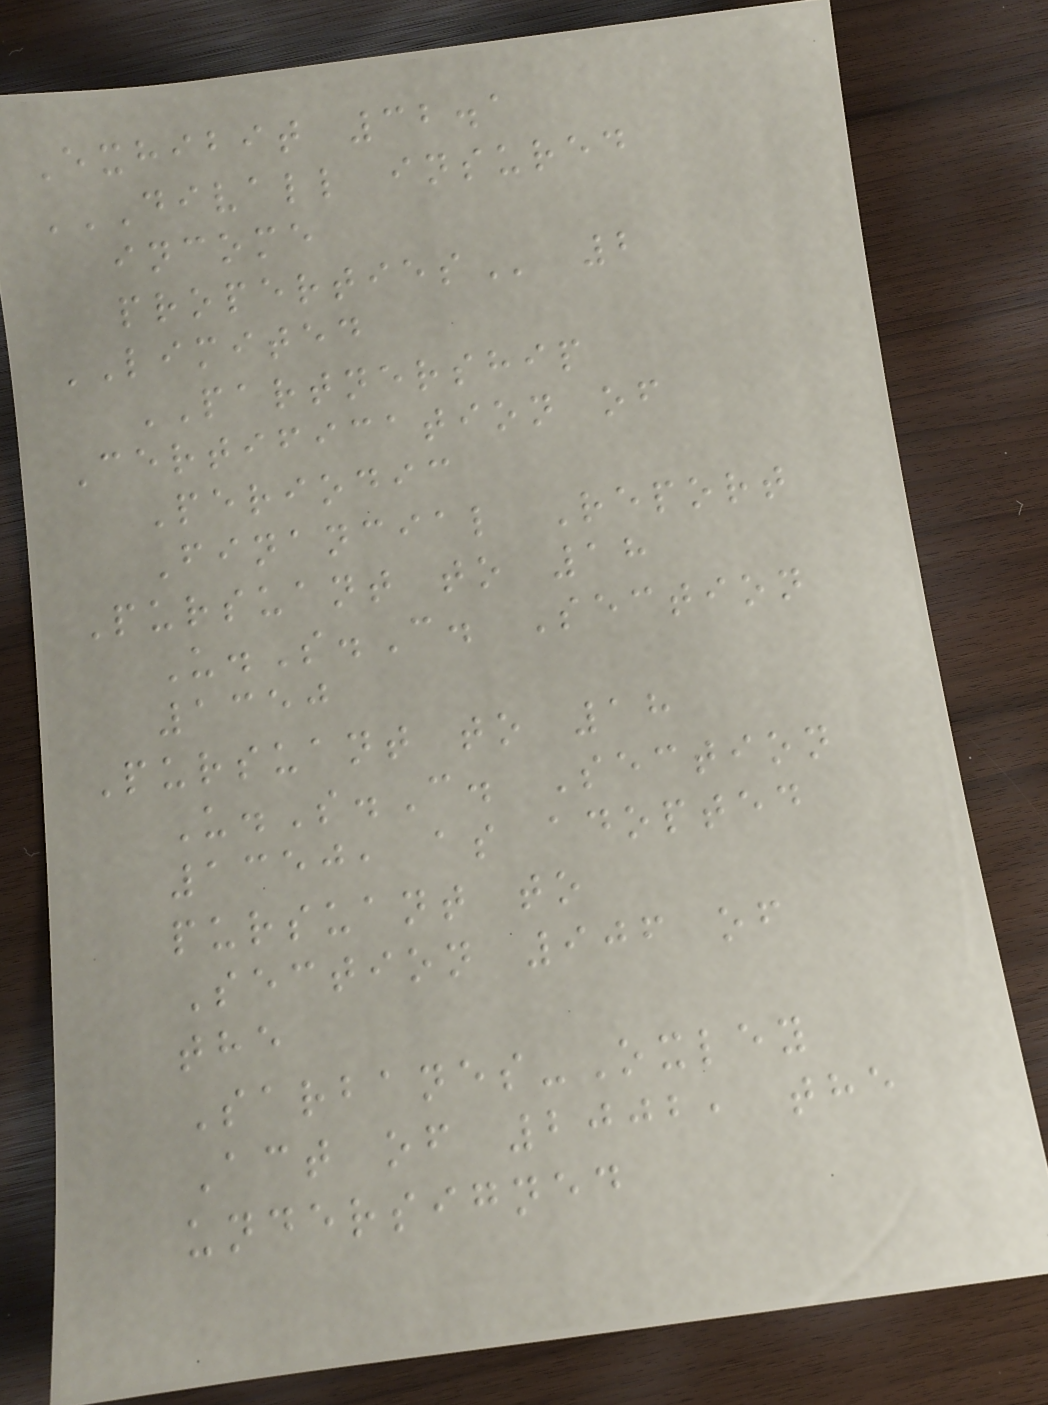Exhibit 32.1
DIVALL INSURED
INCOME
PROPERTIES 2
LIMITED
PARTNERSHIP
Certification of
Periodic
Financial Report
Pursuant to 18
U.S.C. Section
1350
Pursuant to 18
U.S.C. Section
1350, as adopted
pursuant to
Section 906 of
the
Sarbanes-Oxley
Act of 2002, the
undersigned
